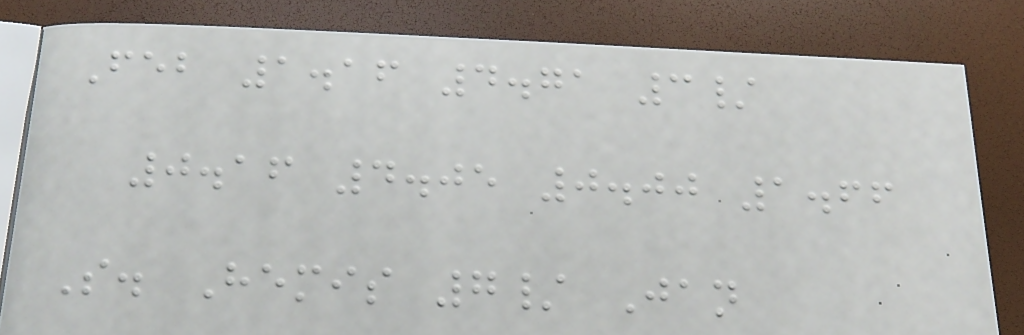Feb 1.16 4.71 3/
0.16 4.05 0.00 1.66
S. Hemis 7/ Jan
